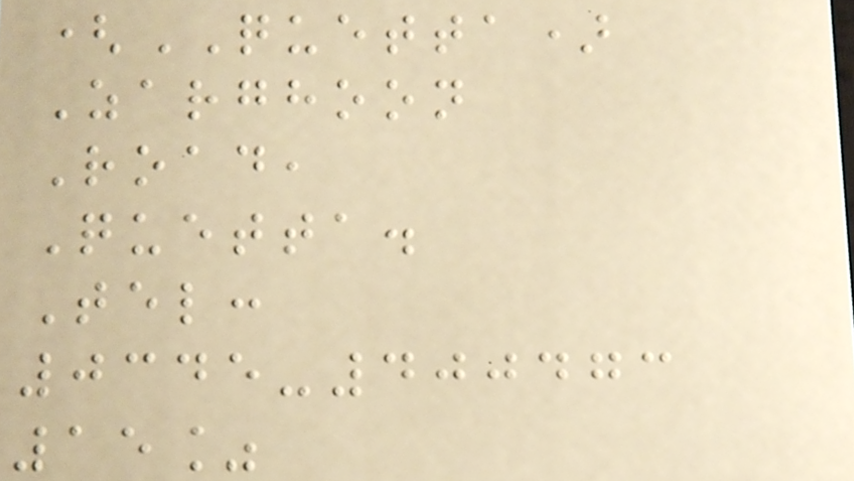(QUETTA)
Zarghoon
Road,
Quetta.
Tel:
0345-400473
15%
